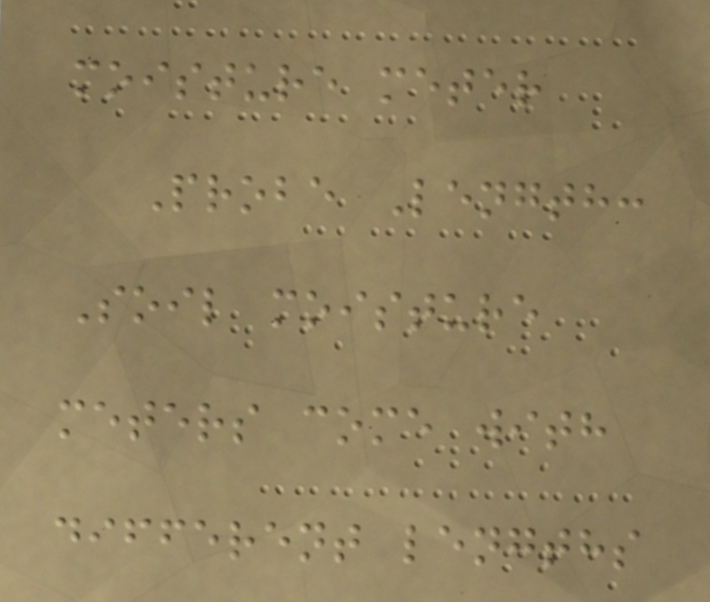moisture meter
Probe Length:
Soil moisture
meters come with
different lengths
